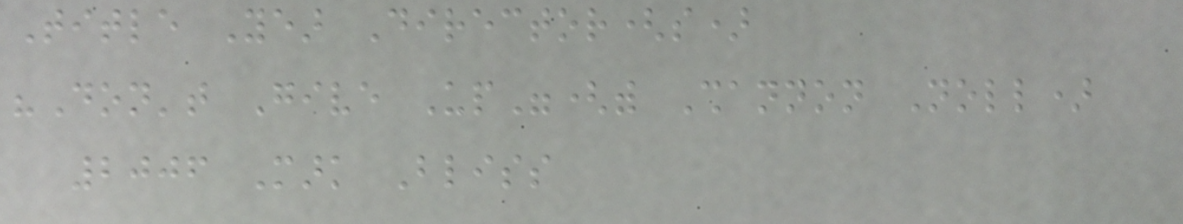Title Year Director(s)
"Don't Give Up"(with Shannon Noll)
2006 Mark Bliss
